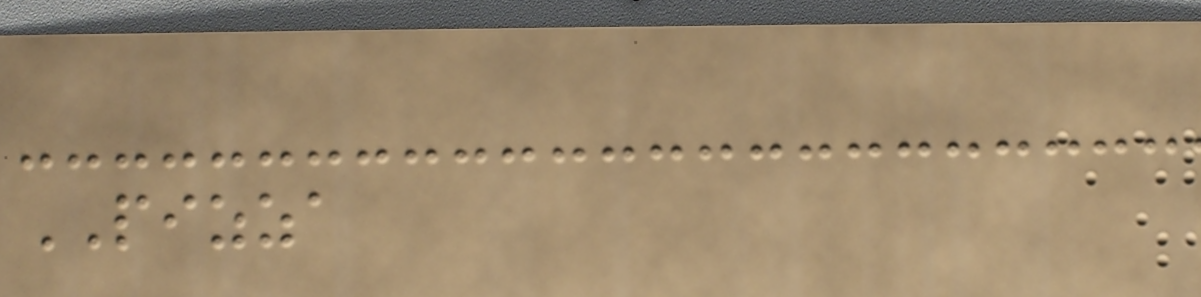PIZZA
